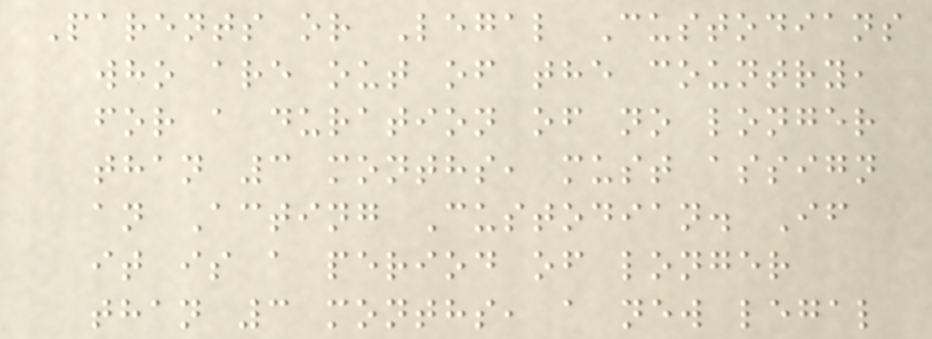Parents or Legal Custodians
who are out of the country,
for a duration of no longer
than 3 months, must assign
an Acting Custodian. If
it is a period of longer
than 3 months, a new legal
